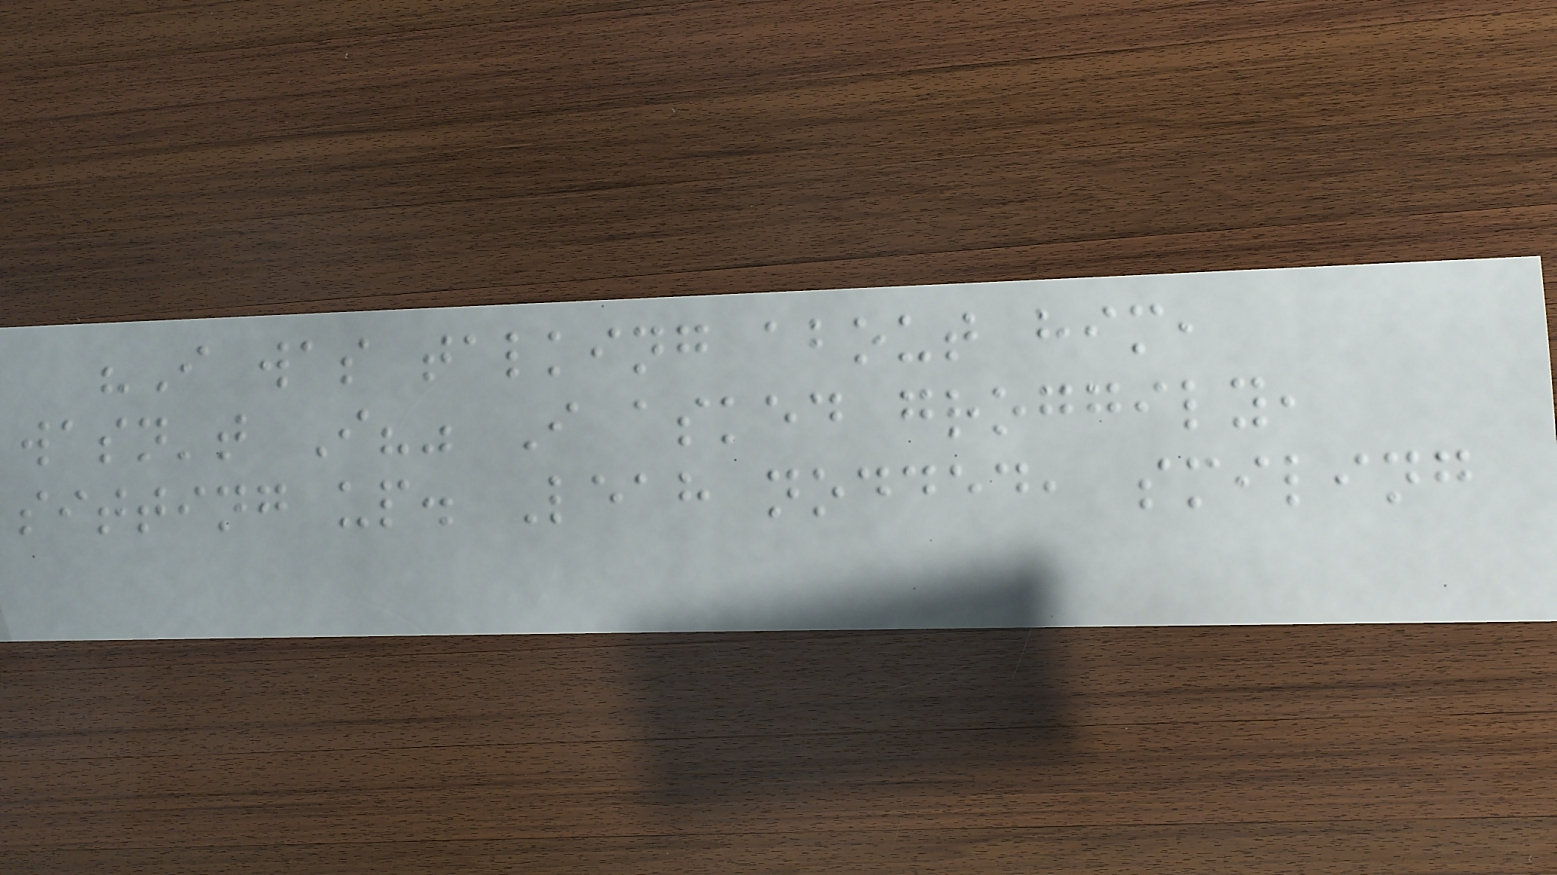"I was talking about him,
wasn't I?" I asked groggily,
sitting up. Leah nodded, smiling
